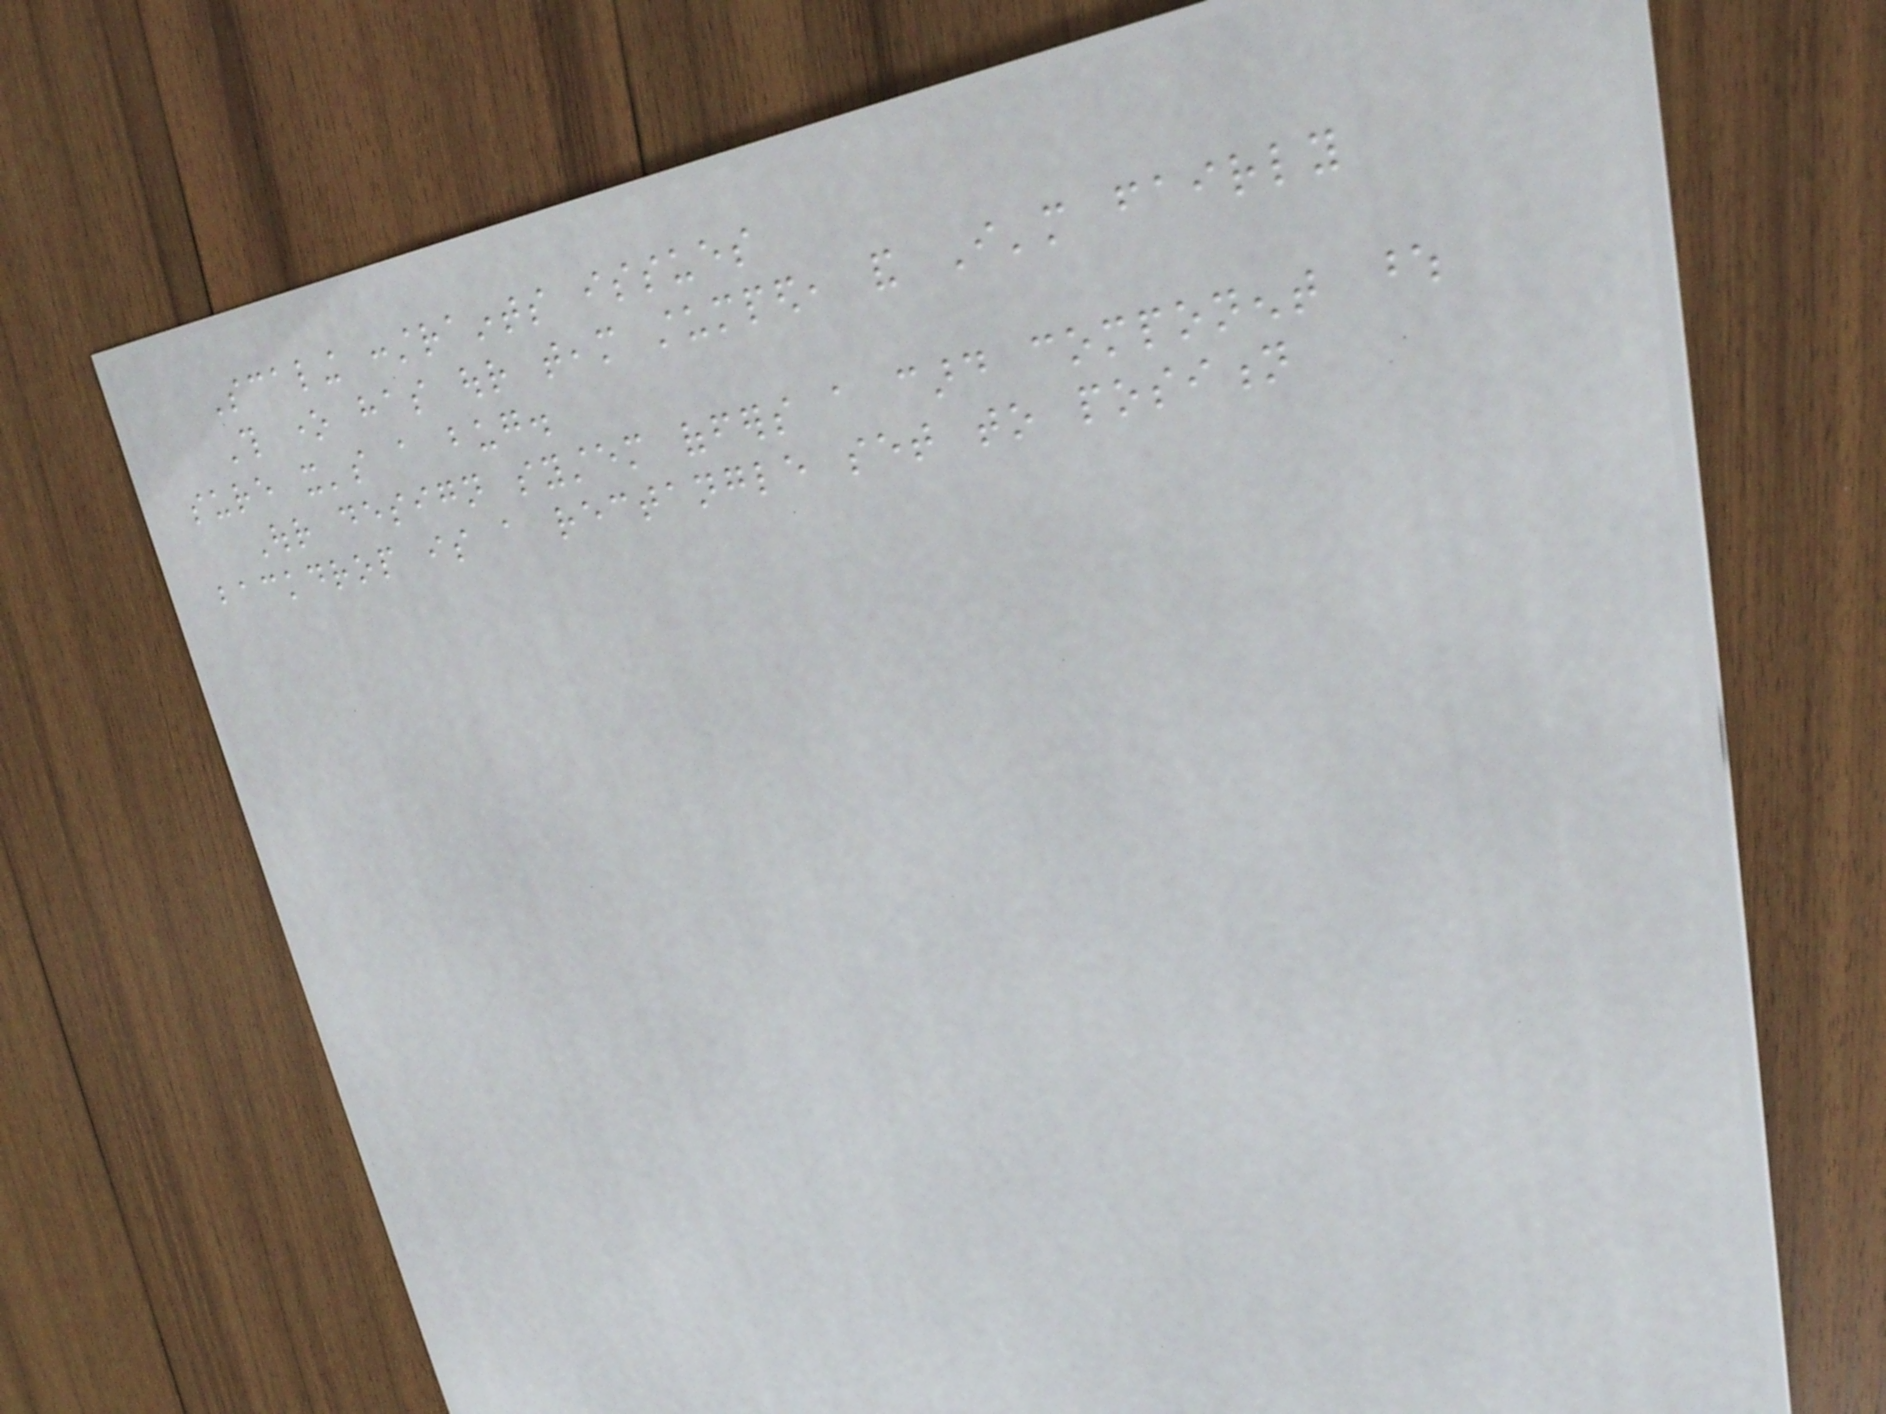Scaling constraints issues
This one has our team stumped, and I'm fairly
sure it's a bug.
Our design system offers a card component whose
backdrop is a rectangle set to position
